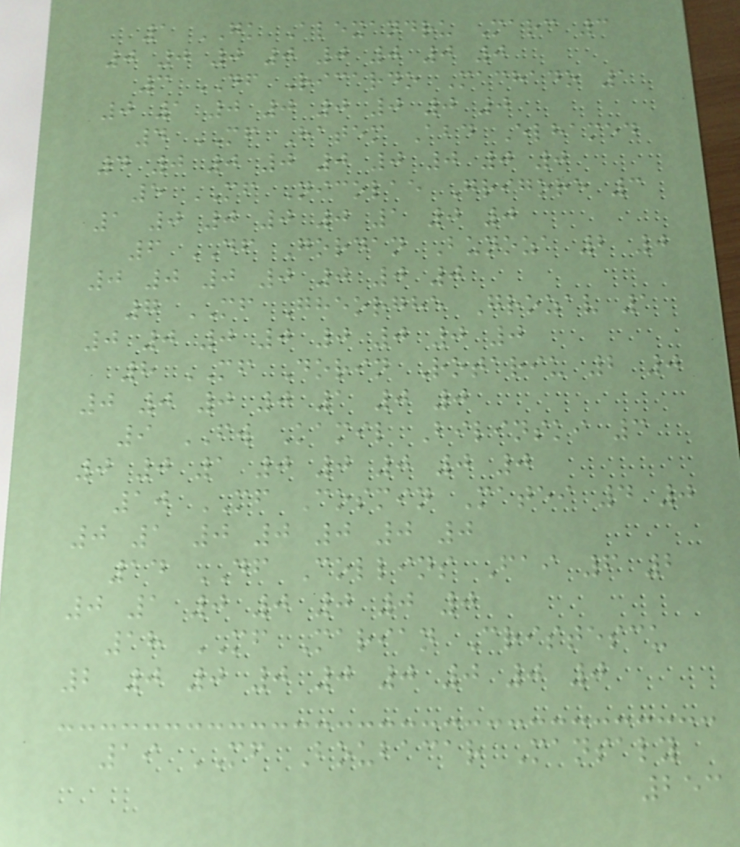1 GK Alexandru Marc 3
0 0 0 0 0 0 0 0
3 DF Ricardo Machado 1
0 1 0 0 0 0 0 0
4 MF Hatem Abd Elhamed
4 0 0 0 0 0 0 0 0
5 MF Nicolae Grigore 3
1 0 0 0 0 1 0 0
6 DF Gordan Bunoza 2 0
0 0 0 0 0 0 0
7 MF Gheorghe Grozav 1
0 0 0 0 0 0 0 0
8 MF Dorin Rotariu 2 0
0 0 0 0 1 0 0
9 FW Kamil Bilinski 3
0 0 1 0 0 0 0 0
10 MF Cosmin Matei 4 0
0 1 0 0 0 0 0
14 DF Collins Fai 6 2
0 1 0 0 0 0 0
18 MF Marian Cristescu
2 0 0 0 0 0 0 0 0
19 MF Boubacar Mansaly
253
